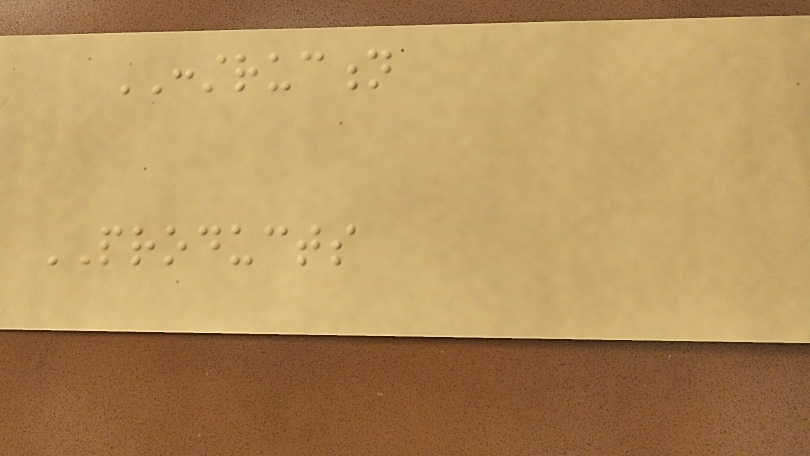CONSTRUCTION
PRODUCTS
